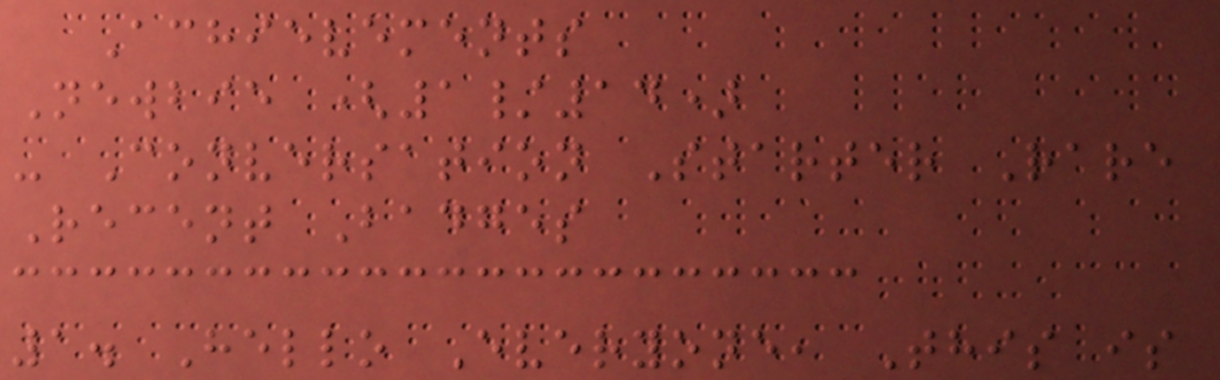Achievements
Newbie (1/14)
- Conversation Starter Rare
Recent Badges
1. Hello Everyone, This is
